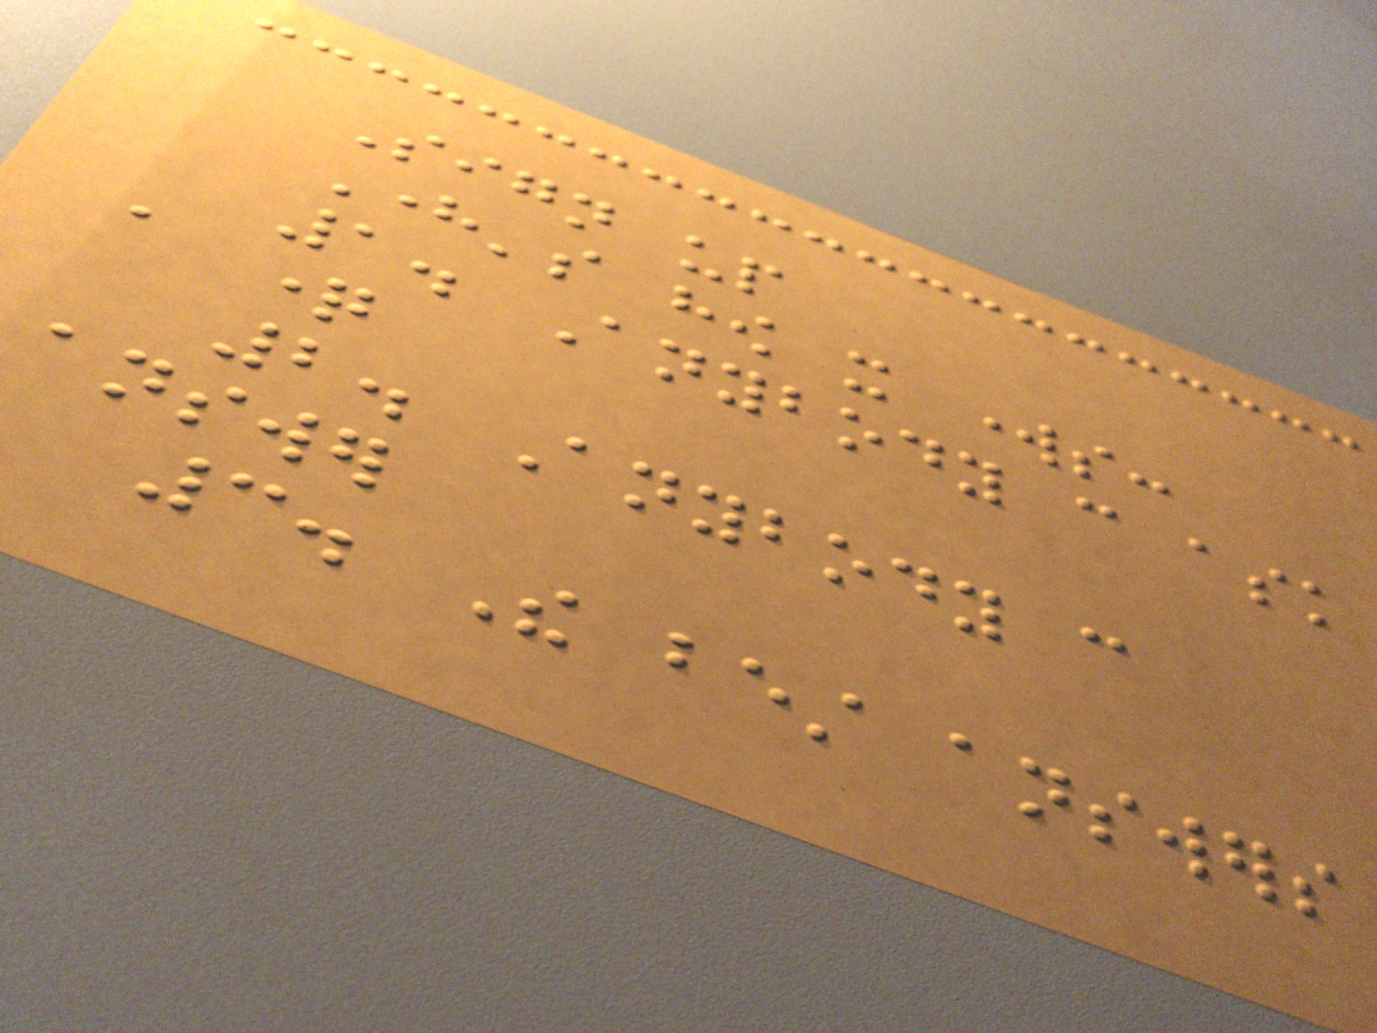Sign up
Here's how it works:
1. Anybody can ask
a question
2. Anybody can
answer
3. The best answers
